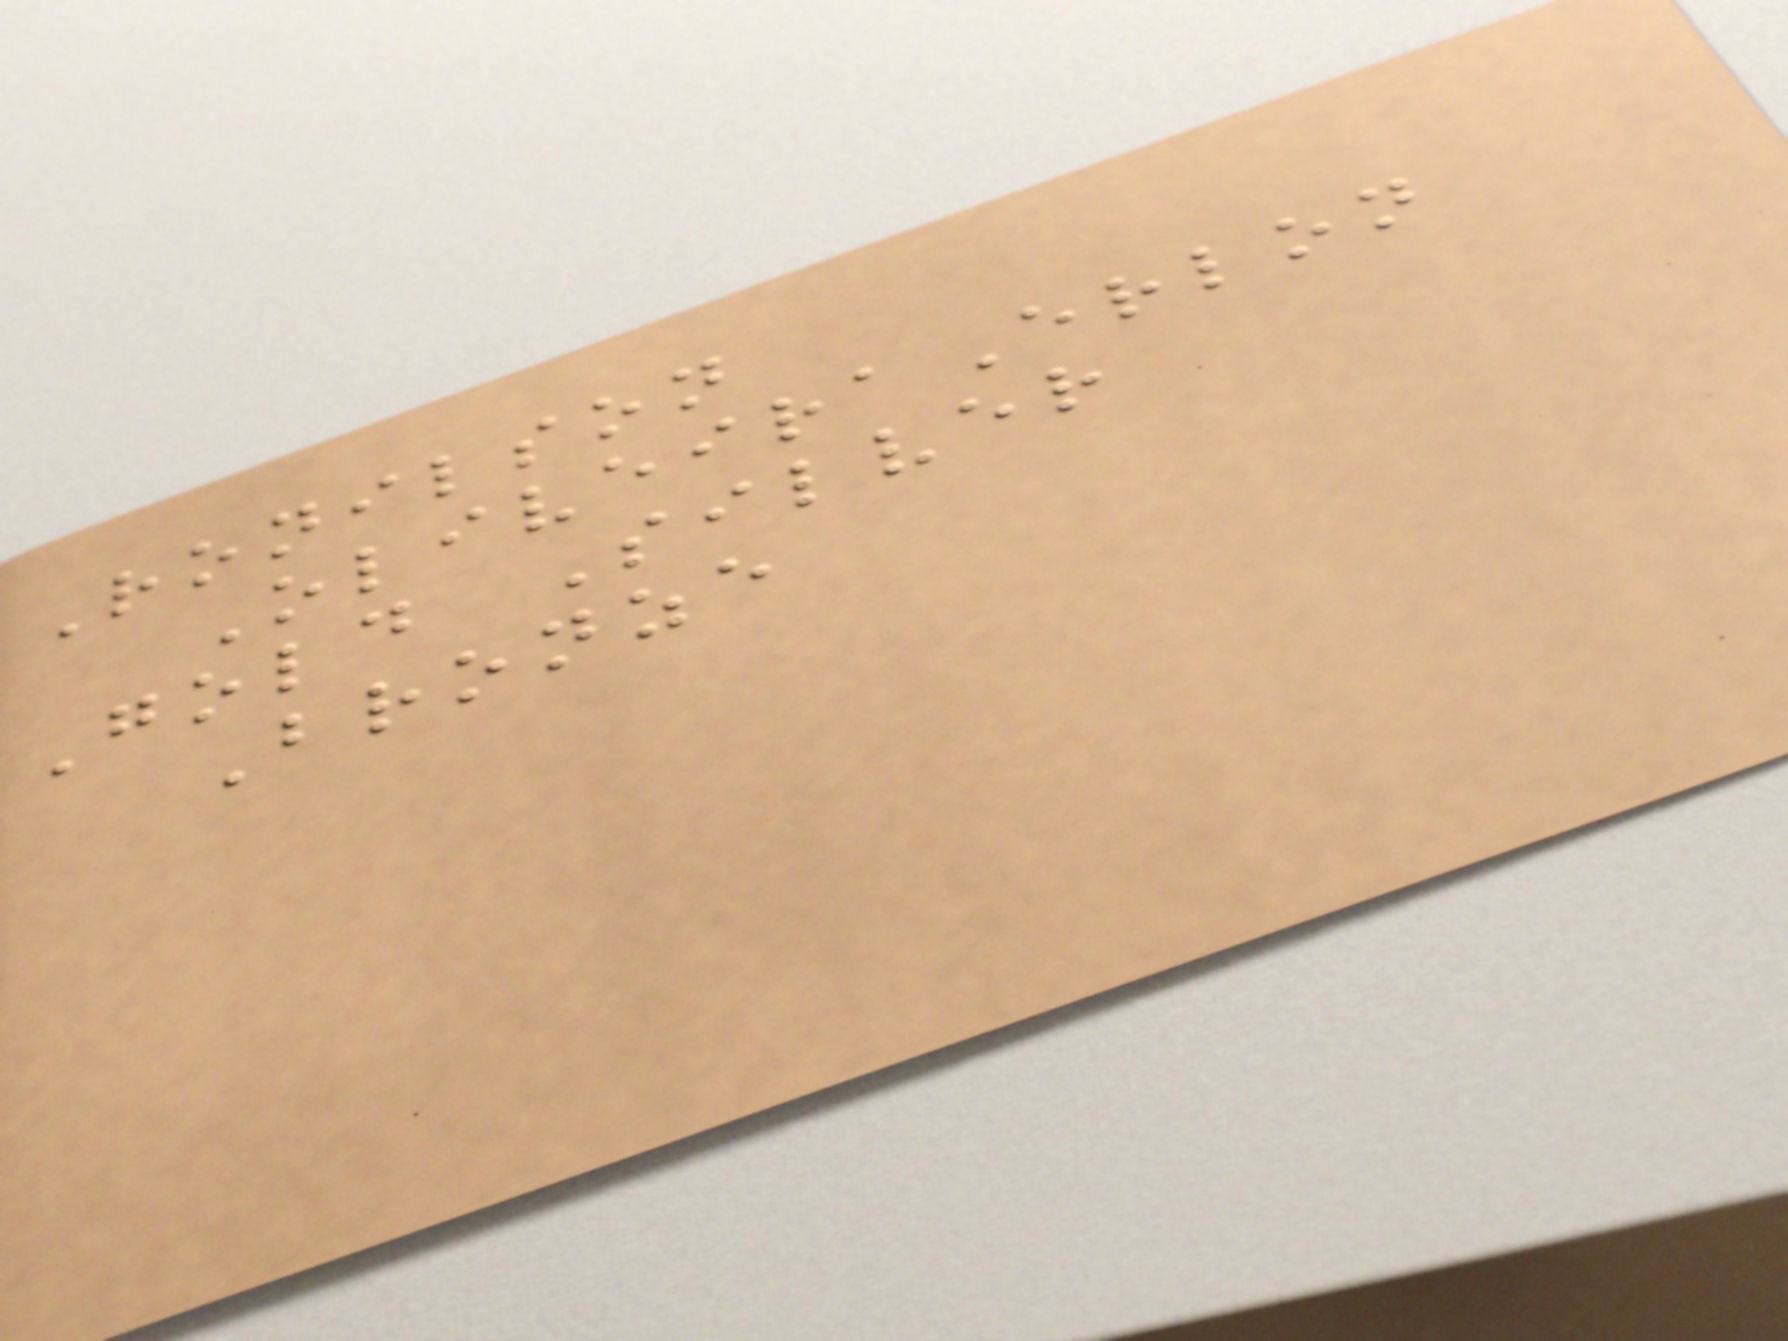Ronilson
OliveiraErlon
Gold Silver
Bronze
